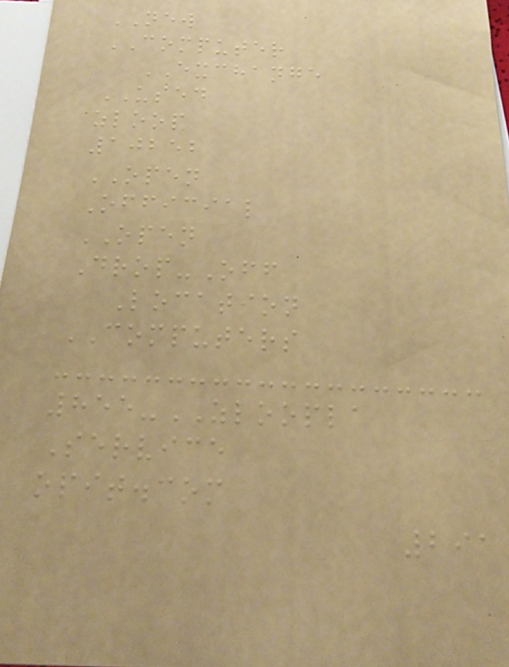NEW
COMPUTER
EXCHANGE
USED
zloop
10252
OPEN
Official
OPEN
Drop-Off
Location
COMPUTERS
855-ZLOOPLA
Service
opit.com
291
